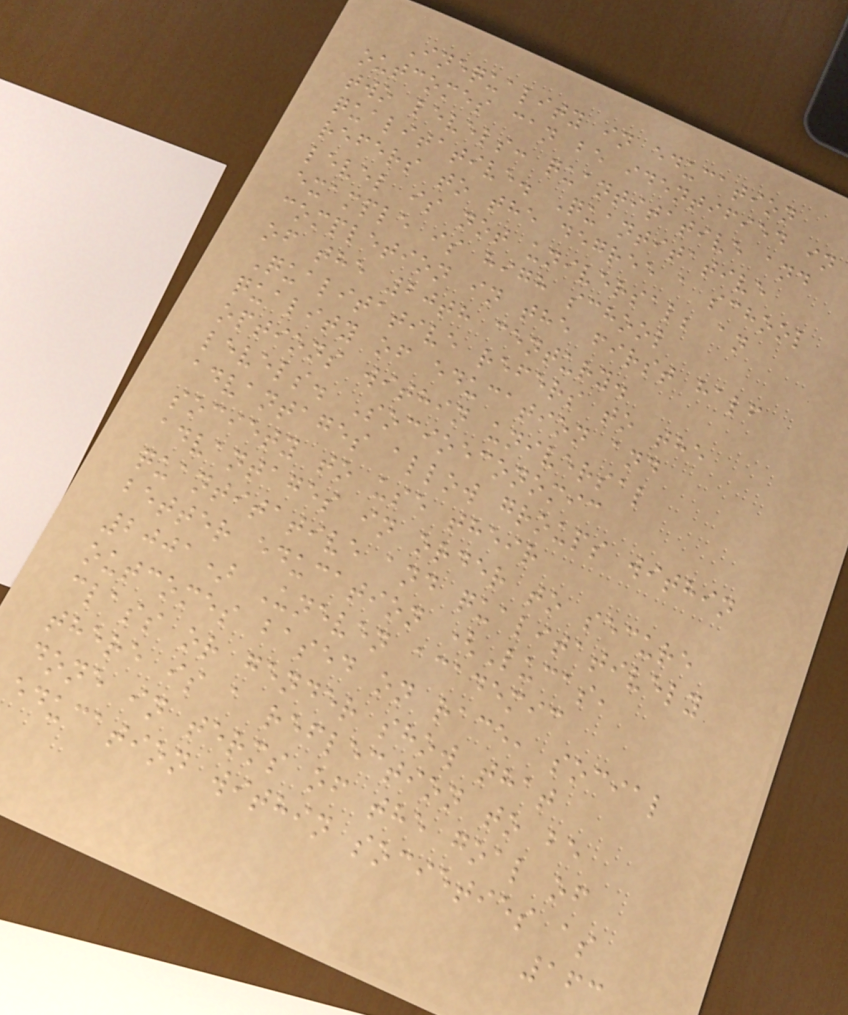Inequality in education
outcomes can be identified in
two levels: quantitative and
qualitative. Quantitative
refers to the degree a school
level is not universal; an
example is high school
completion in the first half
of the 20th century.
Qualitative refers to the
quality of education and
options within universal
levels. Socioeconomic
advantages allow groups within
society to use their
advantages in order to secure
quantitative and qualitatively
better education (Lucas,
2001) Uneven academic
outcomes based on race, social
class or gender show that
there is a reflection to be
done in terms of the goal of
education within societies as
163
